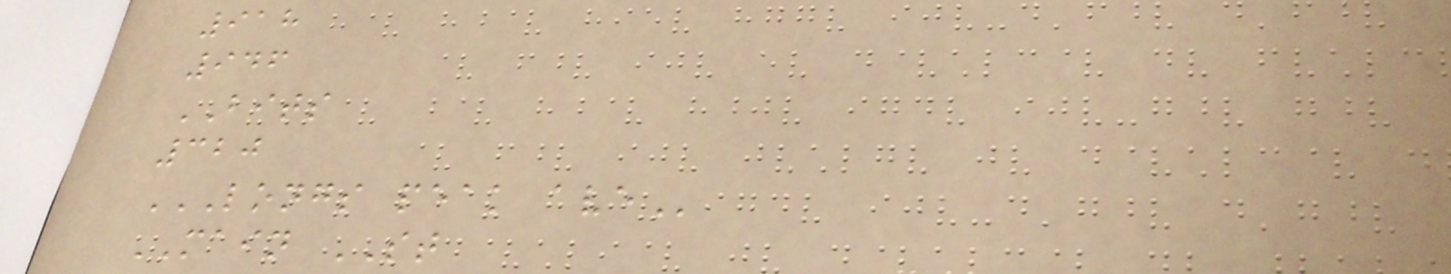918
946
BITS
320
LONGS PEAK AVE
MAIN ST
